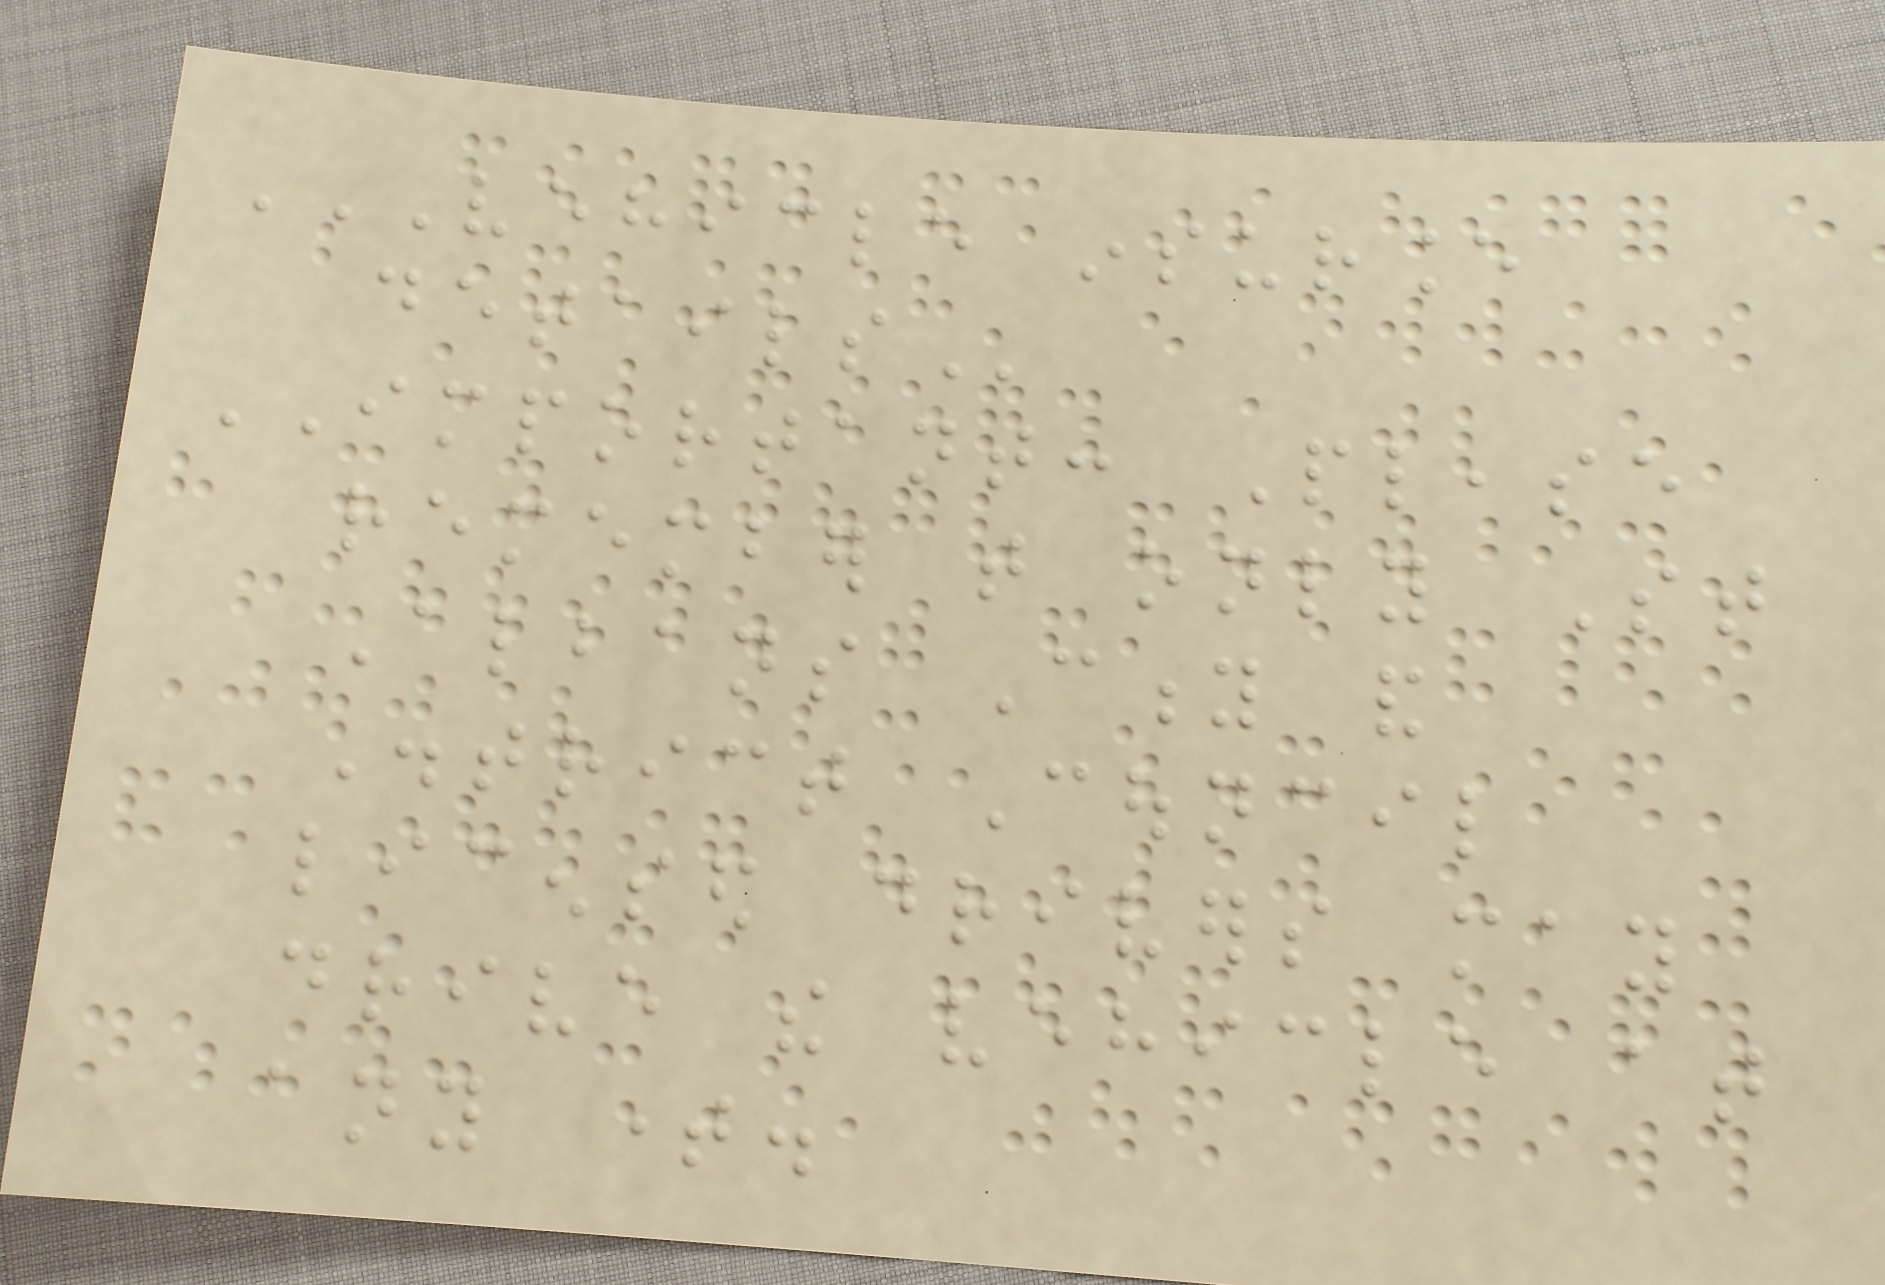VEHICLE INSURANCE
DETAILS
IMPORTANT: Please
remember that only St
Albans City and
District Council
licensed drivers may
drive the vehicle at
any time.
